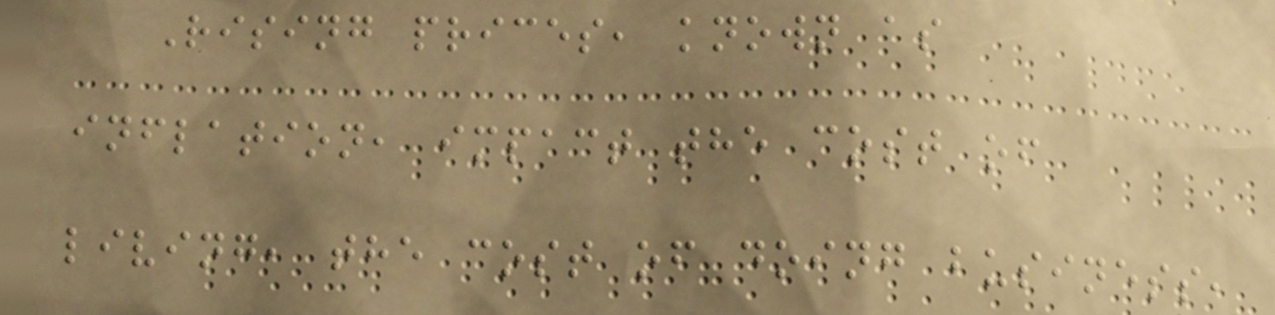Rising prices, known as
inflation, impact the cost of
living, the cost of doing business,
